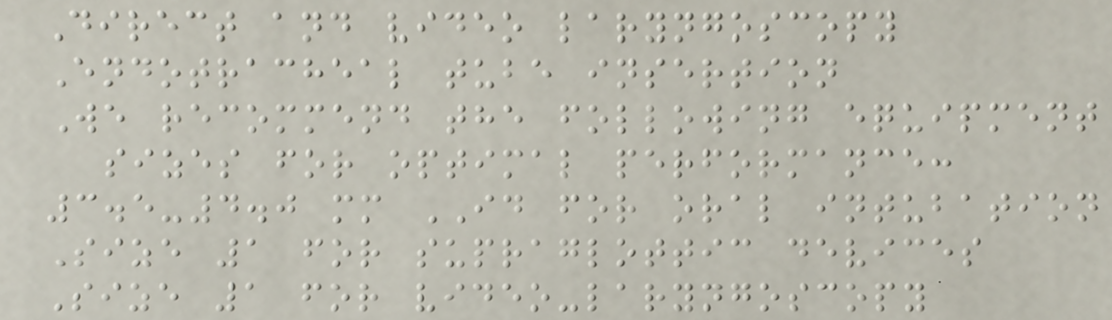Direct and video laryngoscopy
Endotracheal tube insertion
We recommend the following equipment
sizes for optimal performance:
3.5-4.0 mm ID for oral intubation
Size 1 for supraglottic devices
Size 1 for video-laryngoscopy
